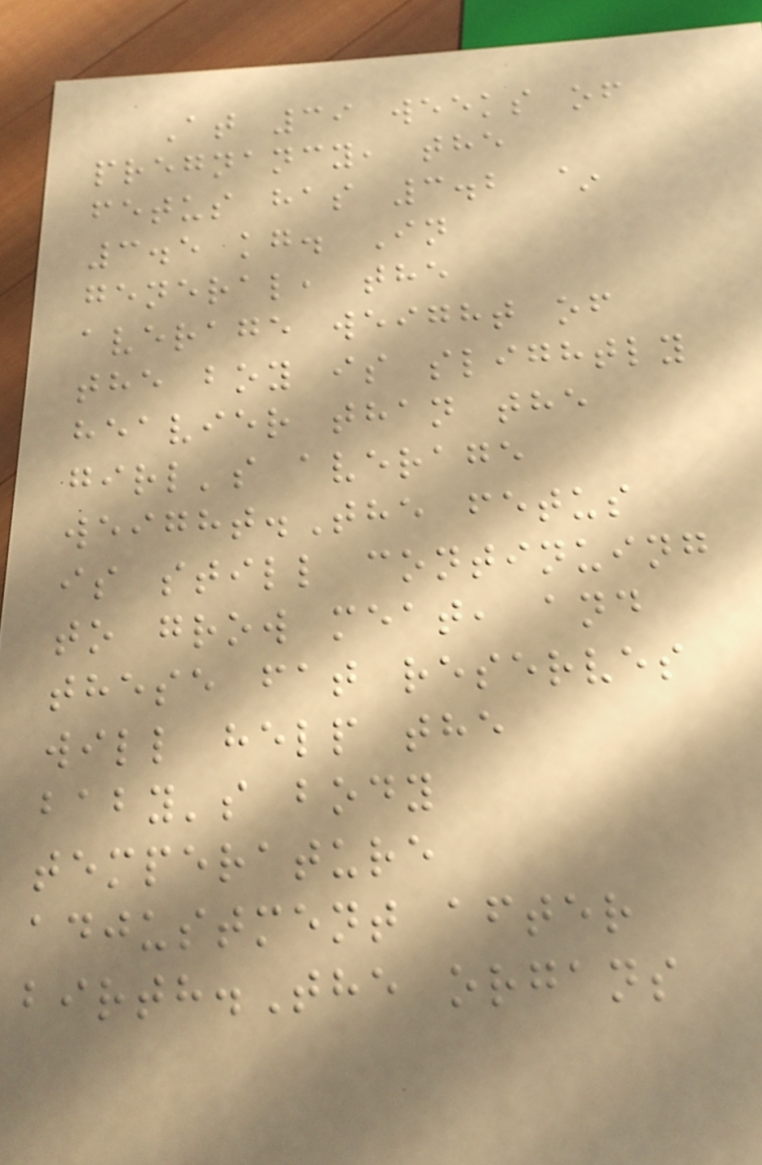At 39 weeks of
pregnancy, the
fetus has 3.2 ~
3.5 kg. In
general, the
average weight of
the boy is slightly
heavier than the
girl's average
weight.The fetus
is still continuing
to grow meat, and
these fat reserves
will help the
baby's body
temperature
adjustment after
birth.The organs
